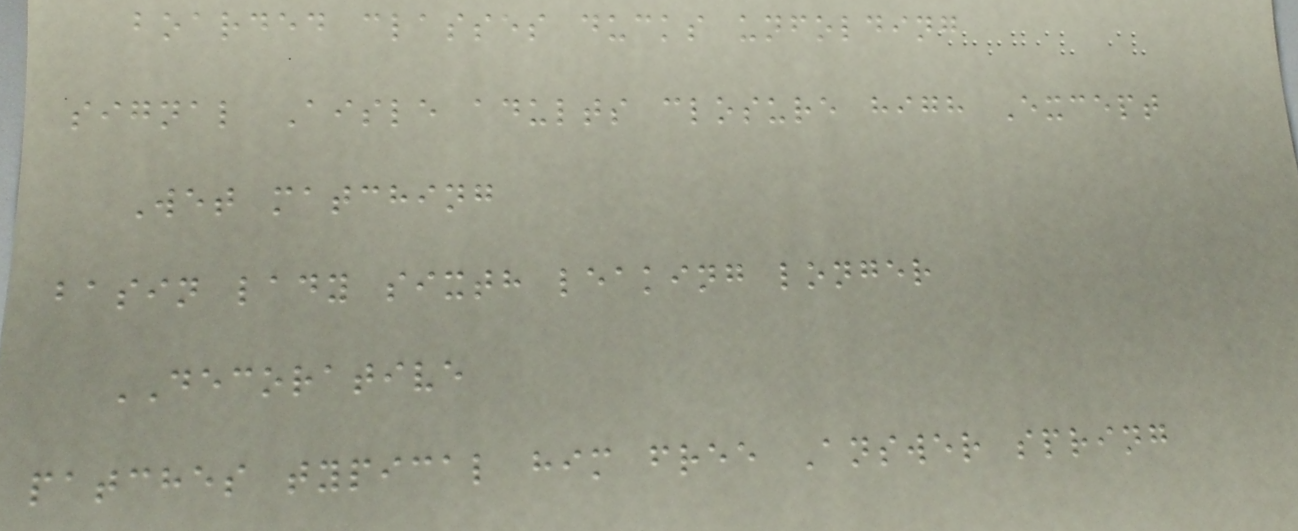boarded classes ducks unfolding
signal Aisle adults closure high Except
Wet matching
basin lady sixth leaking longer
DECORATIVE
patches typical him free Answer spring
